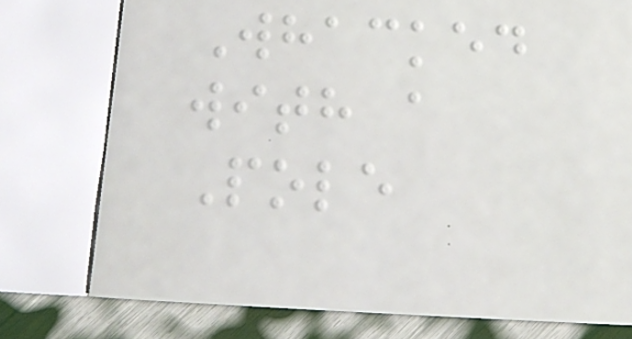Whacked
with a
Pole
